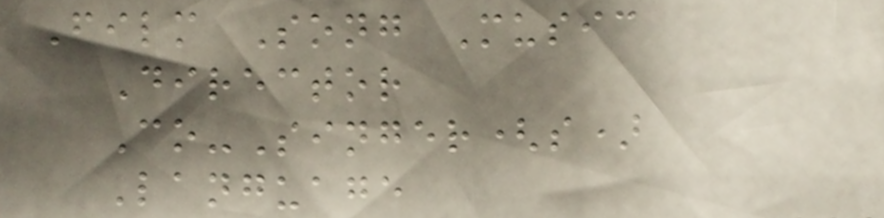Film Song Music
Director
Co-Singer(s)
Language
